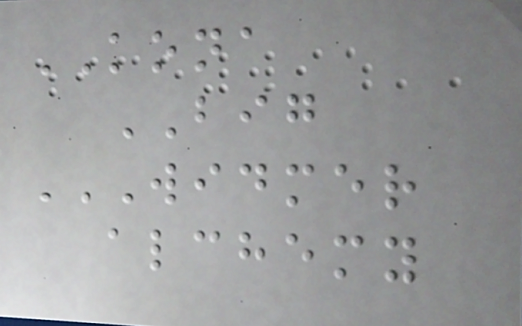KONA
BIG
WIDMER
ALCHEMY
